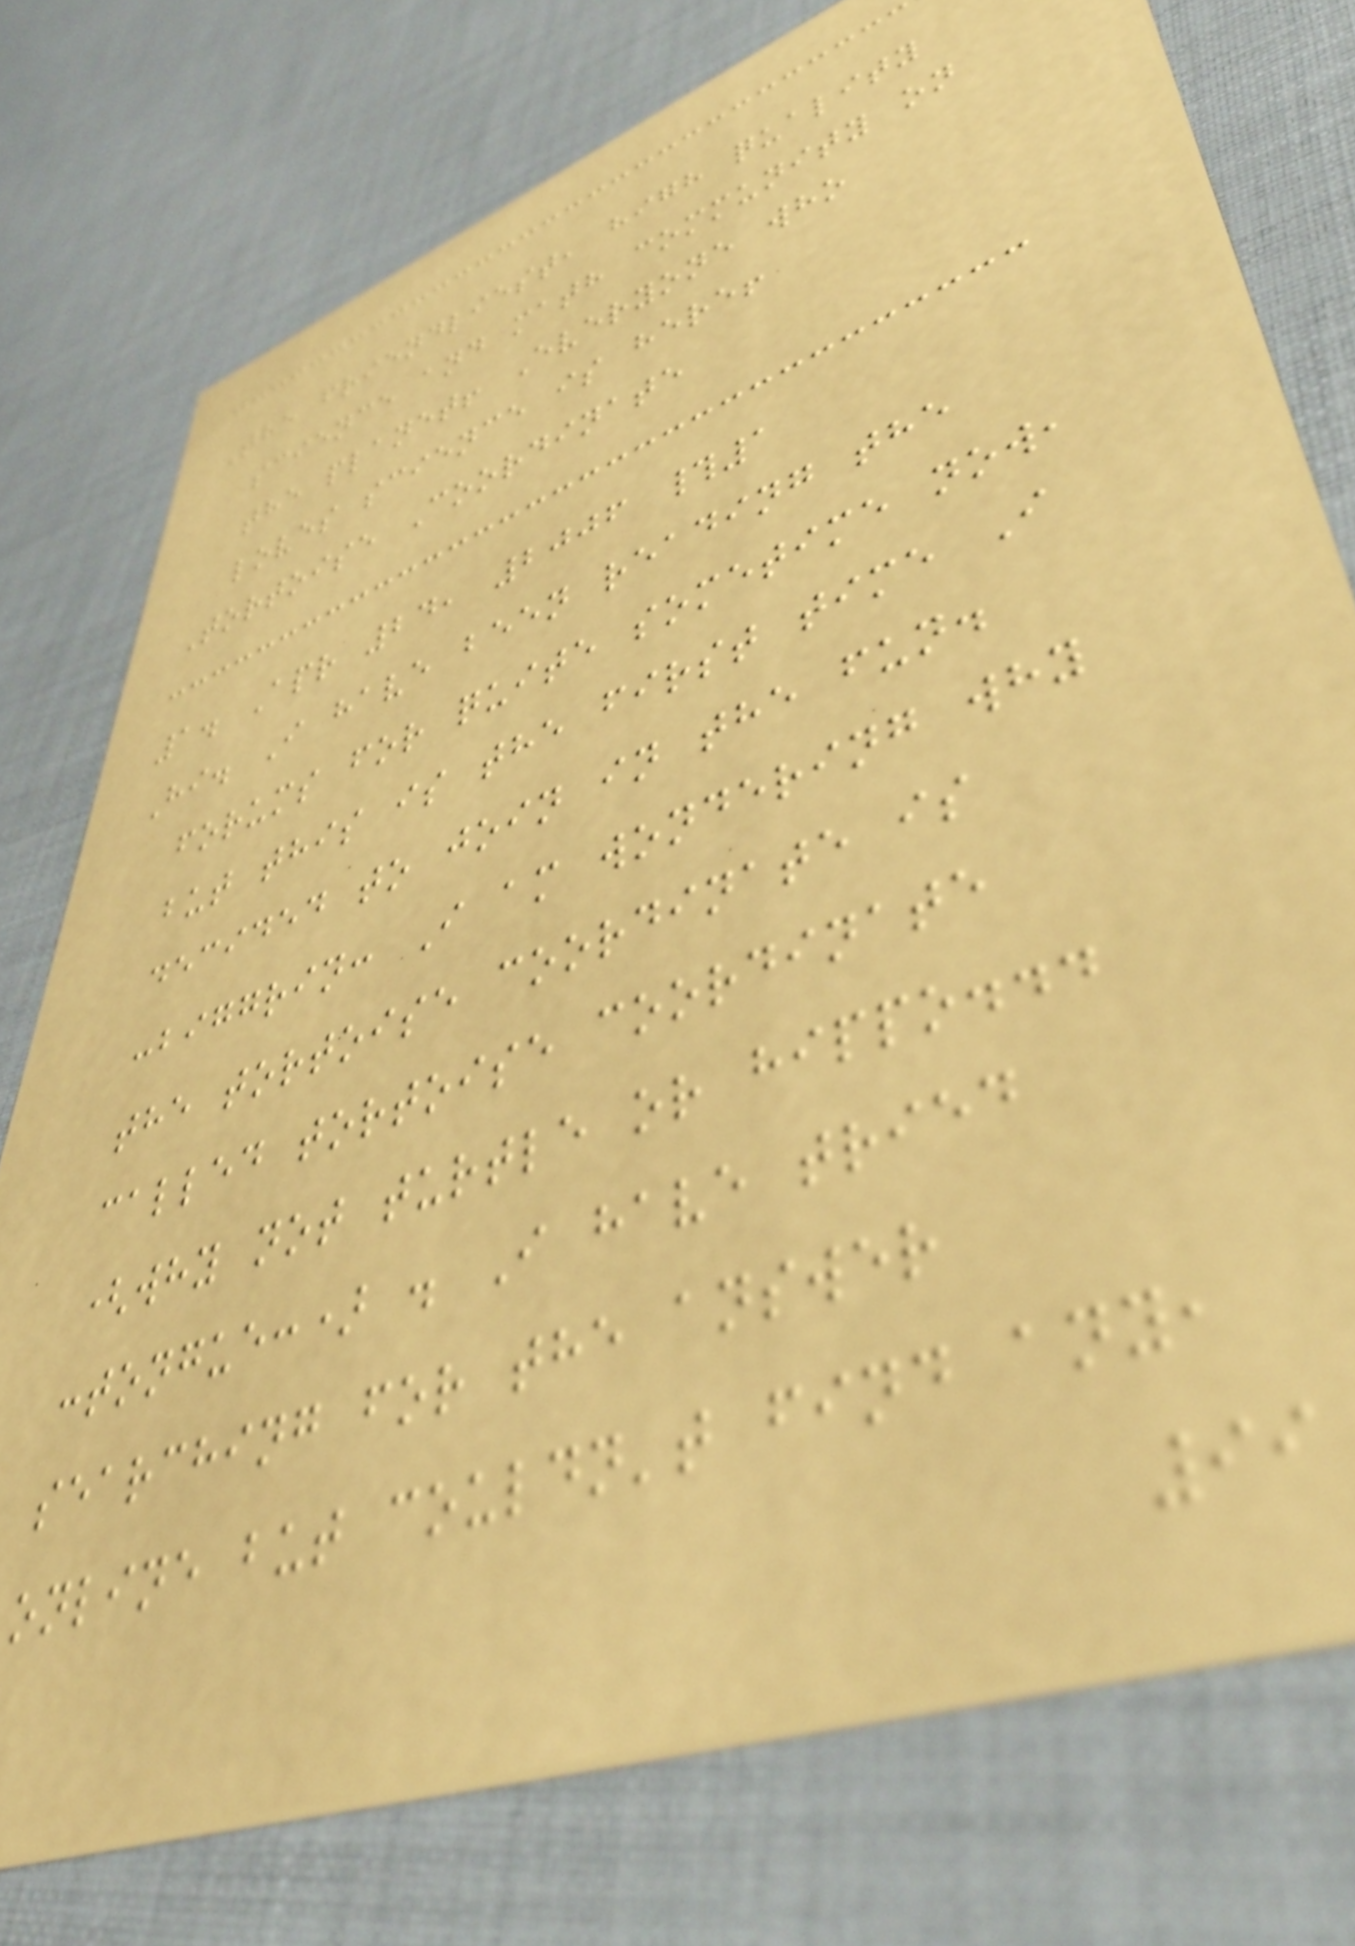The friendliest, high quality
science and math community on
the planet! Everyone who
loves science is here!
Tortoise Coordinate
1. Apr 24, 2006 #1
Hi. I have been reading the
forums for quite sometime now,
but this is the first time I
decided to join in the fun.
:biggrin: I am wondering why
the tortoise coordinate is
called tortoise coordinate
(why not turtle or hippo...
:tongue:) . I have tried
searching for the answer
online but couldn't find any,
99
